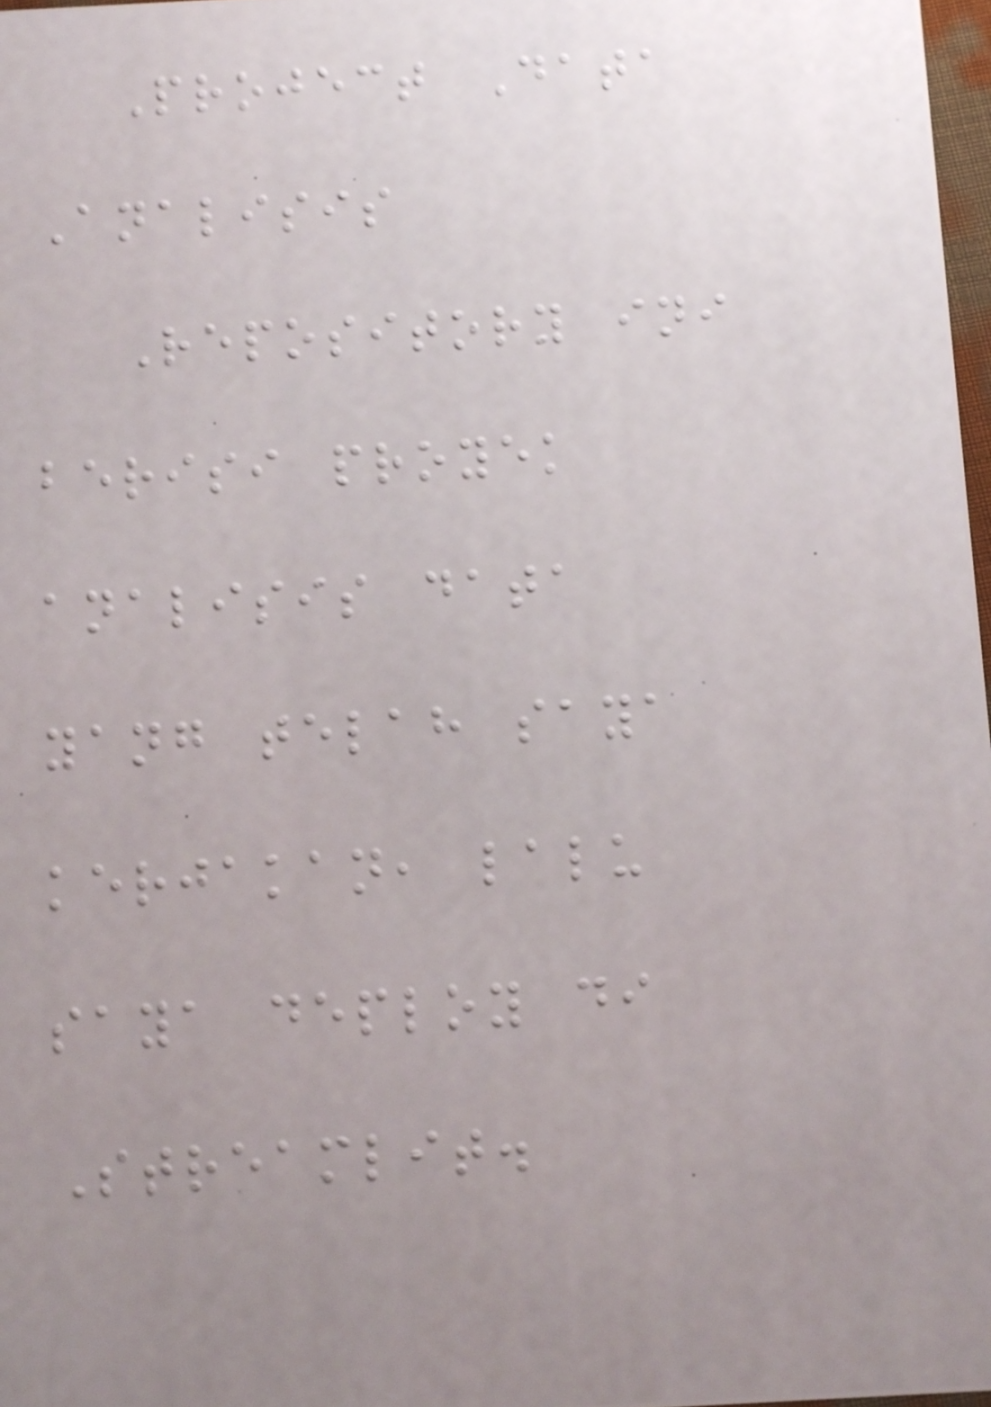Project Data
Analisis
Repository ini
berisi proyek
analisis data
yang telah saya
kerjakan, lalu
saya deploy di
Streamlit.
